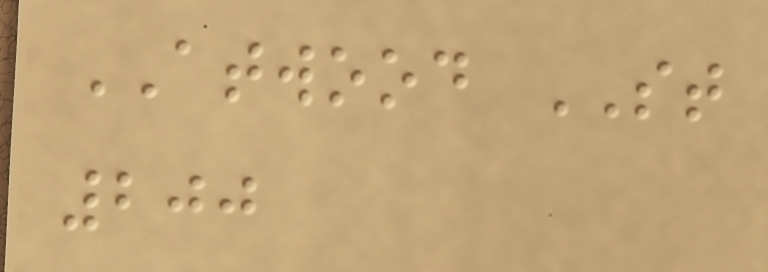ATWOOD ST
200
